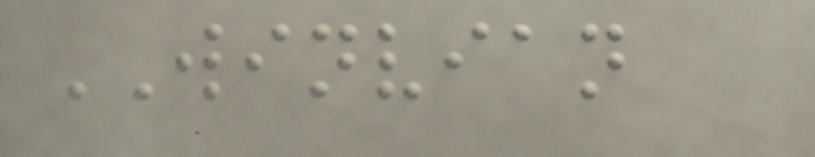WINVIAN
